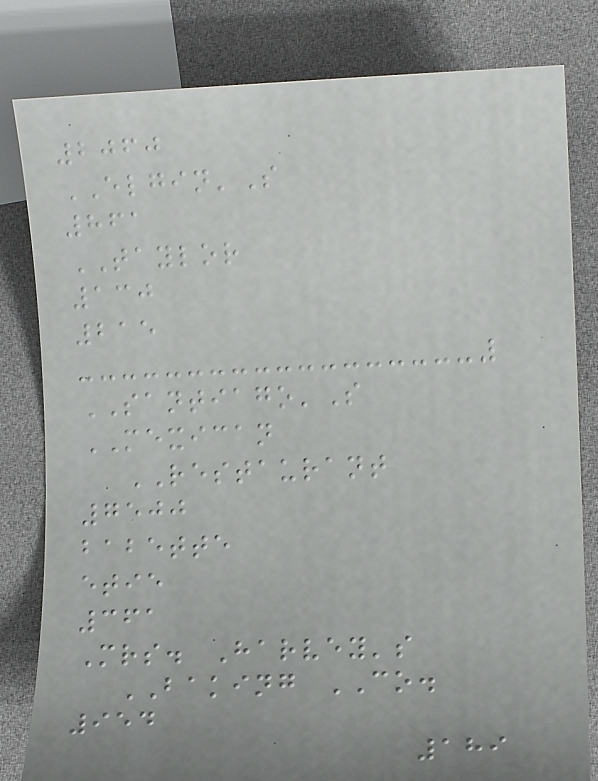2060
ELGIN'S
861
TAYLOR
130
215
SANTIAGO'S
MEXICAN
RESTAURANT
7500
babette
etie
361
Mrs. Harvey's
BAKING CO.
954
189
